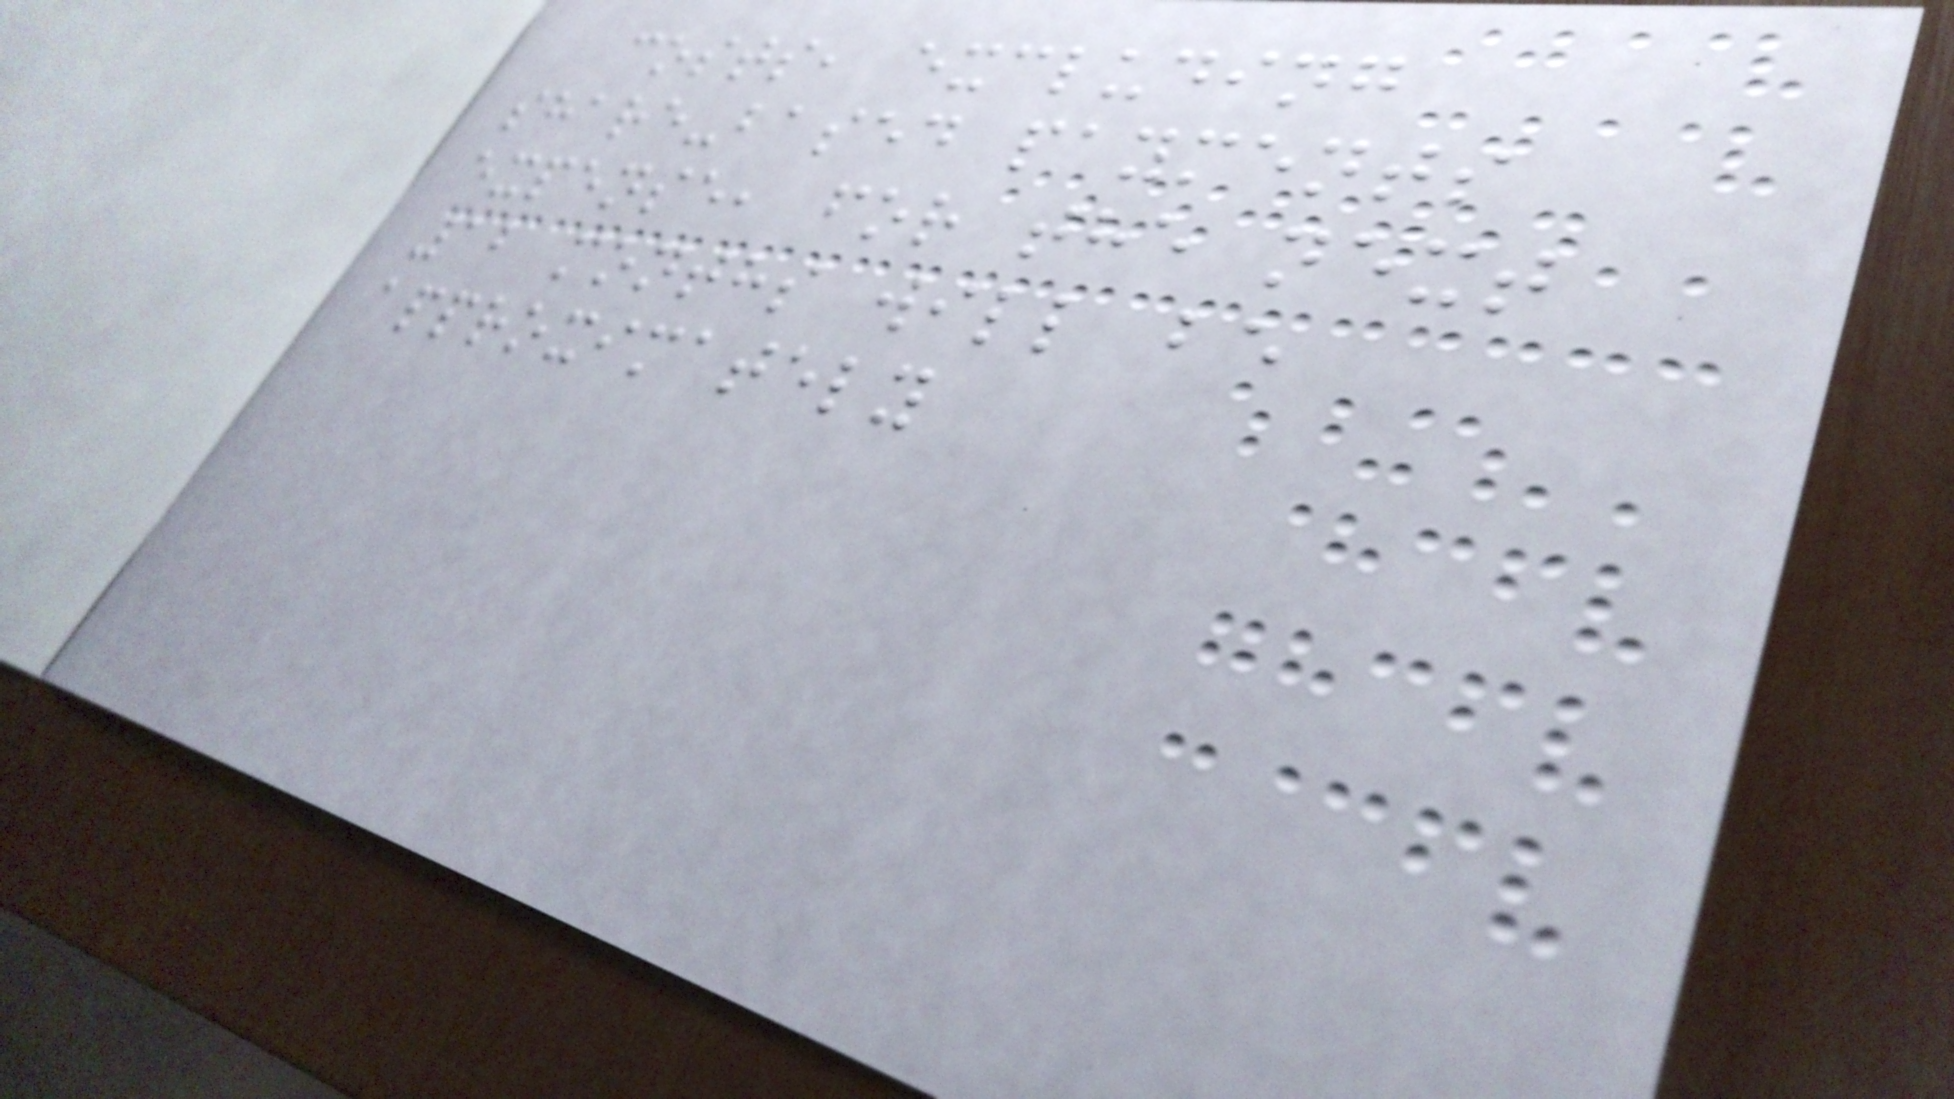costs, excluding
share-based payments
expense, for the next
12 months will be
approximately
